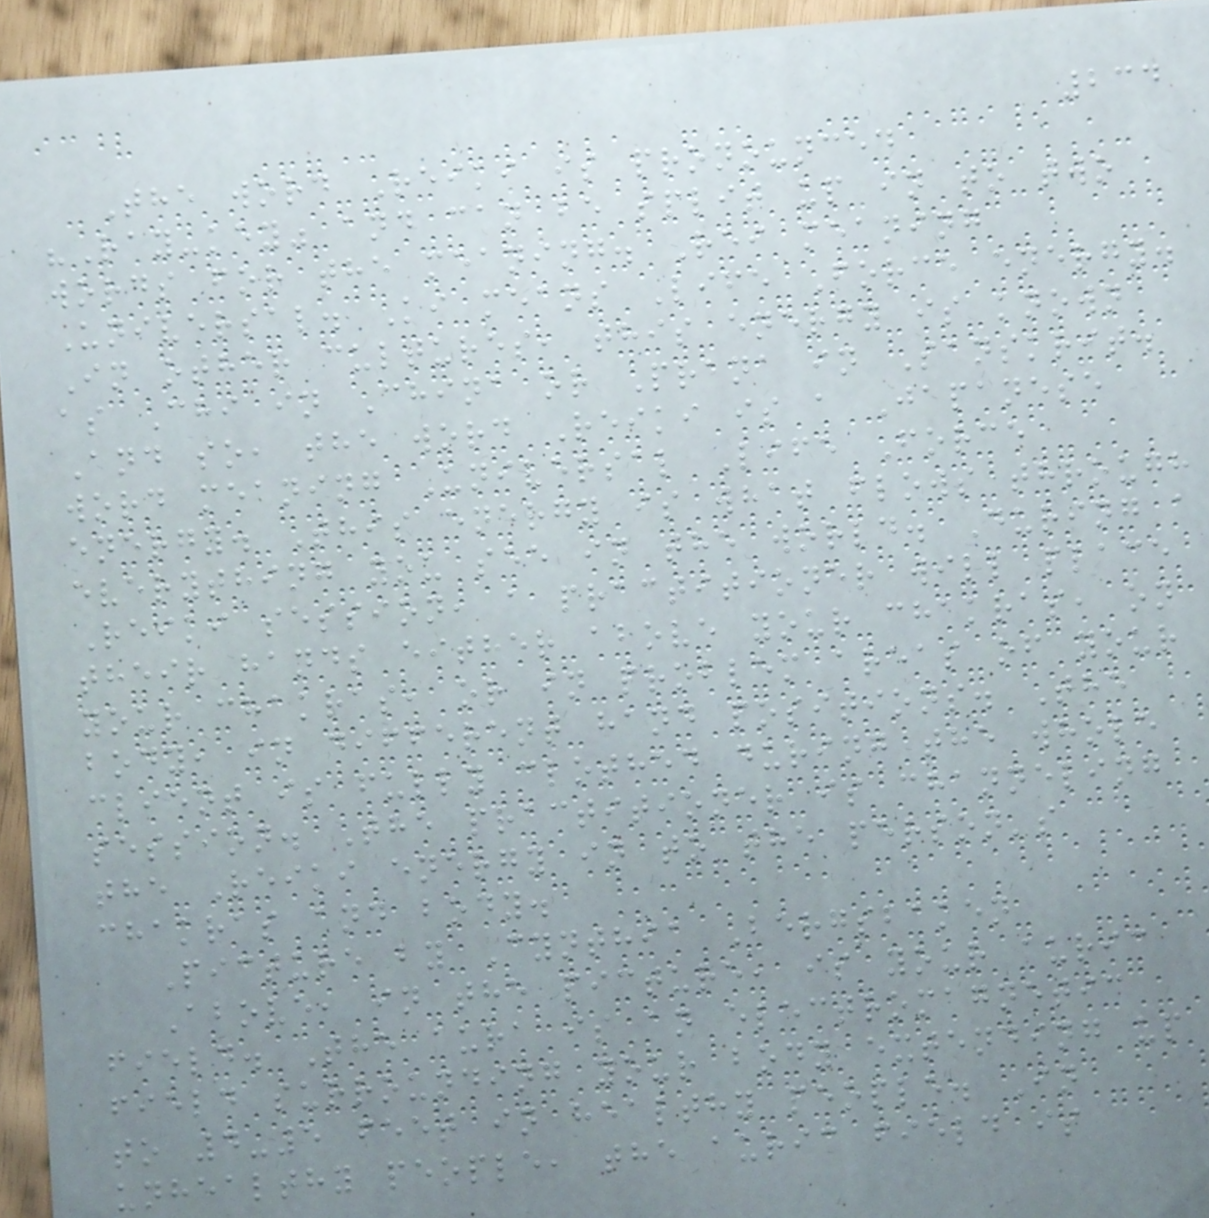234
The word Reiki is pronounced
"Ray-key" and can be split up in to two
words for the meaning. Rei meaning
Universal. Ki means Life Force energy.
In other cultures, this energy is known
as Chi in China or Prana in Sanskrit.
And so, the word Reiki is a Japanese
word meaning Universal Life Force
energy. This energy is what flows through
everything you see in the world. During a
Reiki session, a practitioner will place
their hands either above your chakras, on
your chakras, or in problem areas of your
body, in different hand positions. The
client is fully clothed during the whole
session. The practitioner is channeling
the Reiki energy in to the person's
chakras and body.
Picture by Cynthia Bergsbaken
Above, in the picture, is your auric
field. The aura is an electromagnetic
field surrounding your body extending up
to 4-5 feet in healthy people. In
unhealthy people, the auric field is
